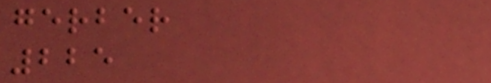gerber
225
